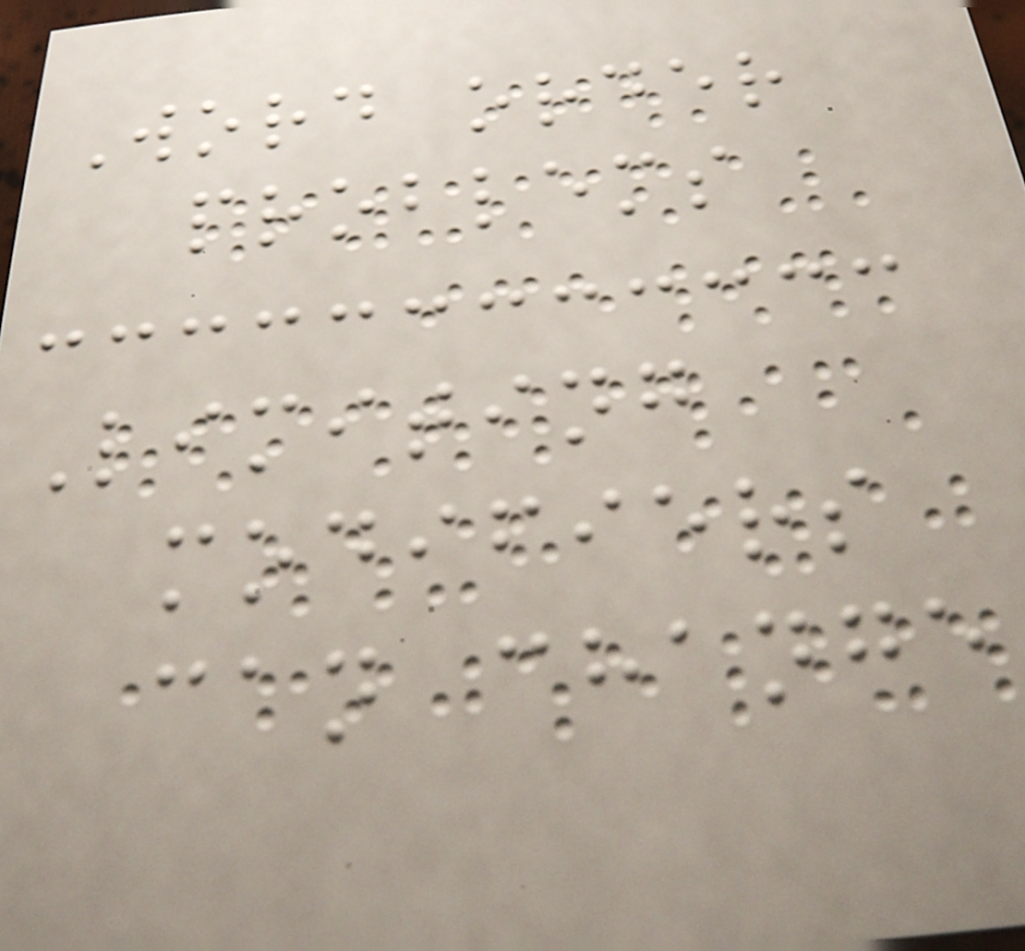Word order
problems
Limiting
modifiers
can change
